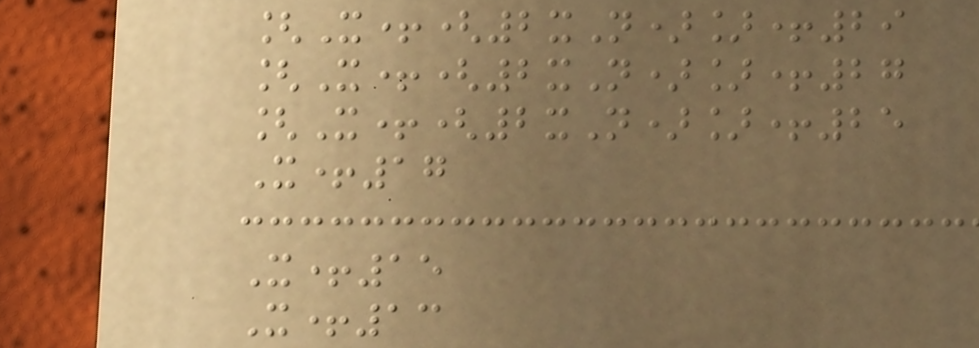[X+(2xN)]+29
[X+(2xN)]+27
[X+(2xN)]+25
X+17
X+15
X+13
